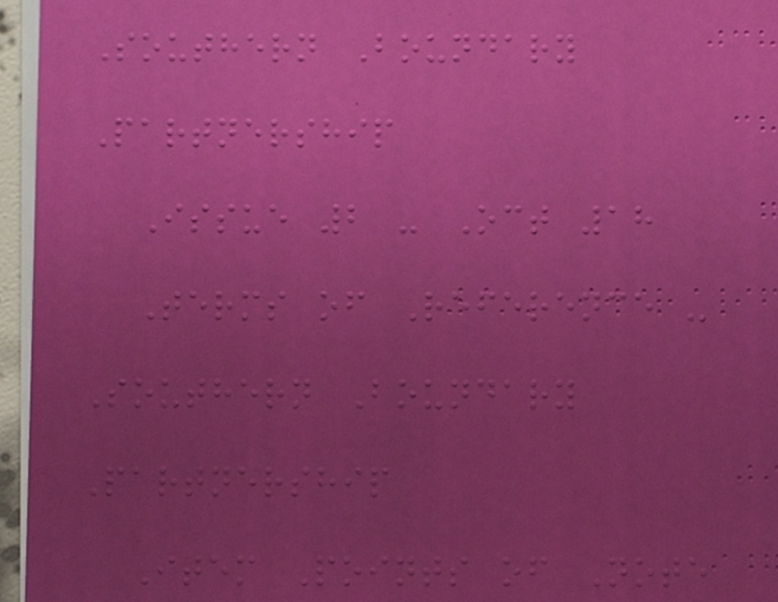Southern Boundary
Partnership
Issue 2 - Oct 18
Terms of Reference -
Southern Boundary
Partnership
Item Points of Note
